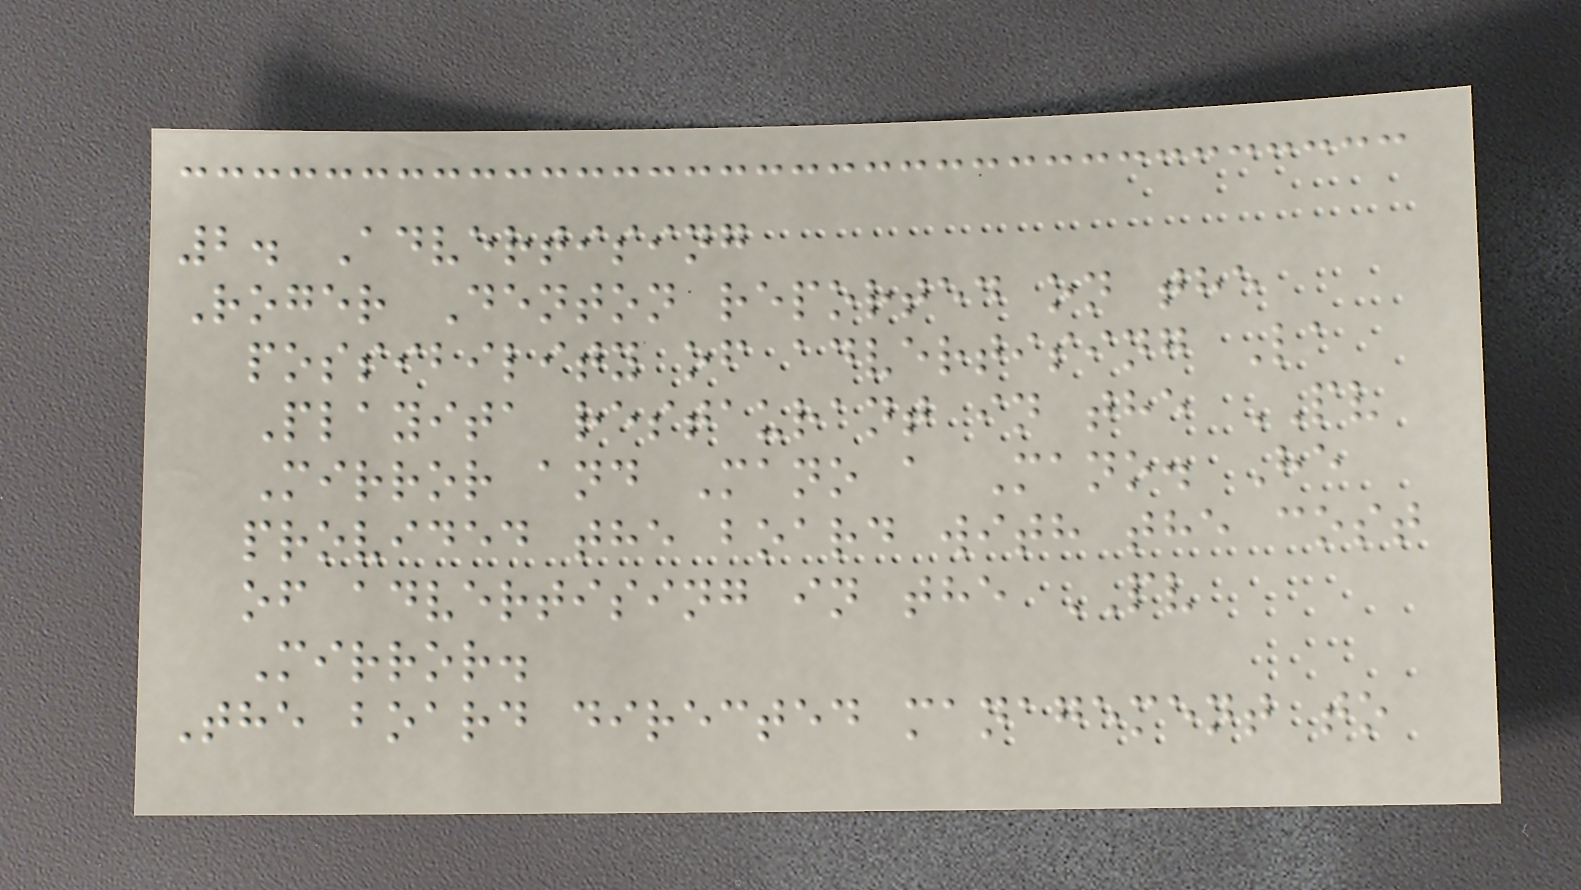2. Advertising
Roger Denton reported on the
possibility of advertising La
Playita restaurant in the PV
Mirror and Mano a Mano. He
provided the board with the cost
of advertising in the PV
Mirror.
The board directed management to
